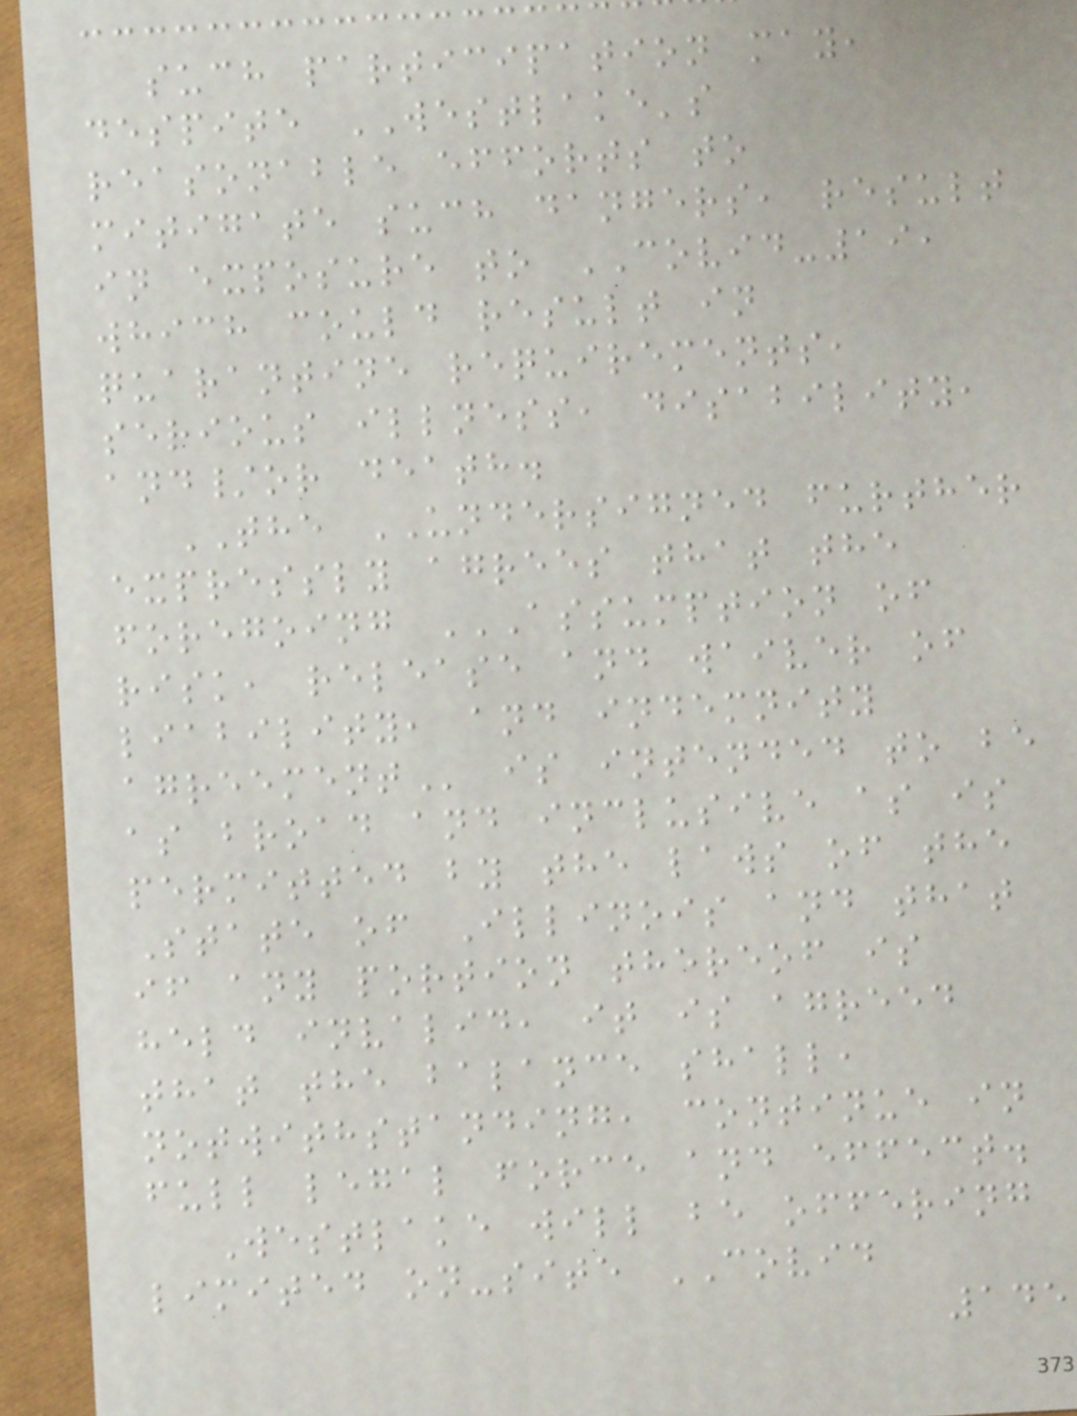such participation may,
despite WESTLAKE's
reasonable efforts to
mitigate such dangers, result
in exposure to COVID-19,
which could result in
quarantine requirements,
serious illness, disability,
and/or death.
THE UNDERSIGNED further
expressly agrees that the
foregoing ASSUMPTION OF
RISK, RELEASE AND WAIVER OF
LIABILITY, AND INDEMNITY
AGREEMENT is intended to be
as broad and inclusive as is
permitted by the laws of the
State of Illinois and that
if any portion thereof is
held invalid, it is agreed
that the balance shall,
notwithstanding, continue in
full legal force and effect.
Westlake will be offering
limited on-site COVID
145
